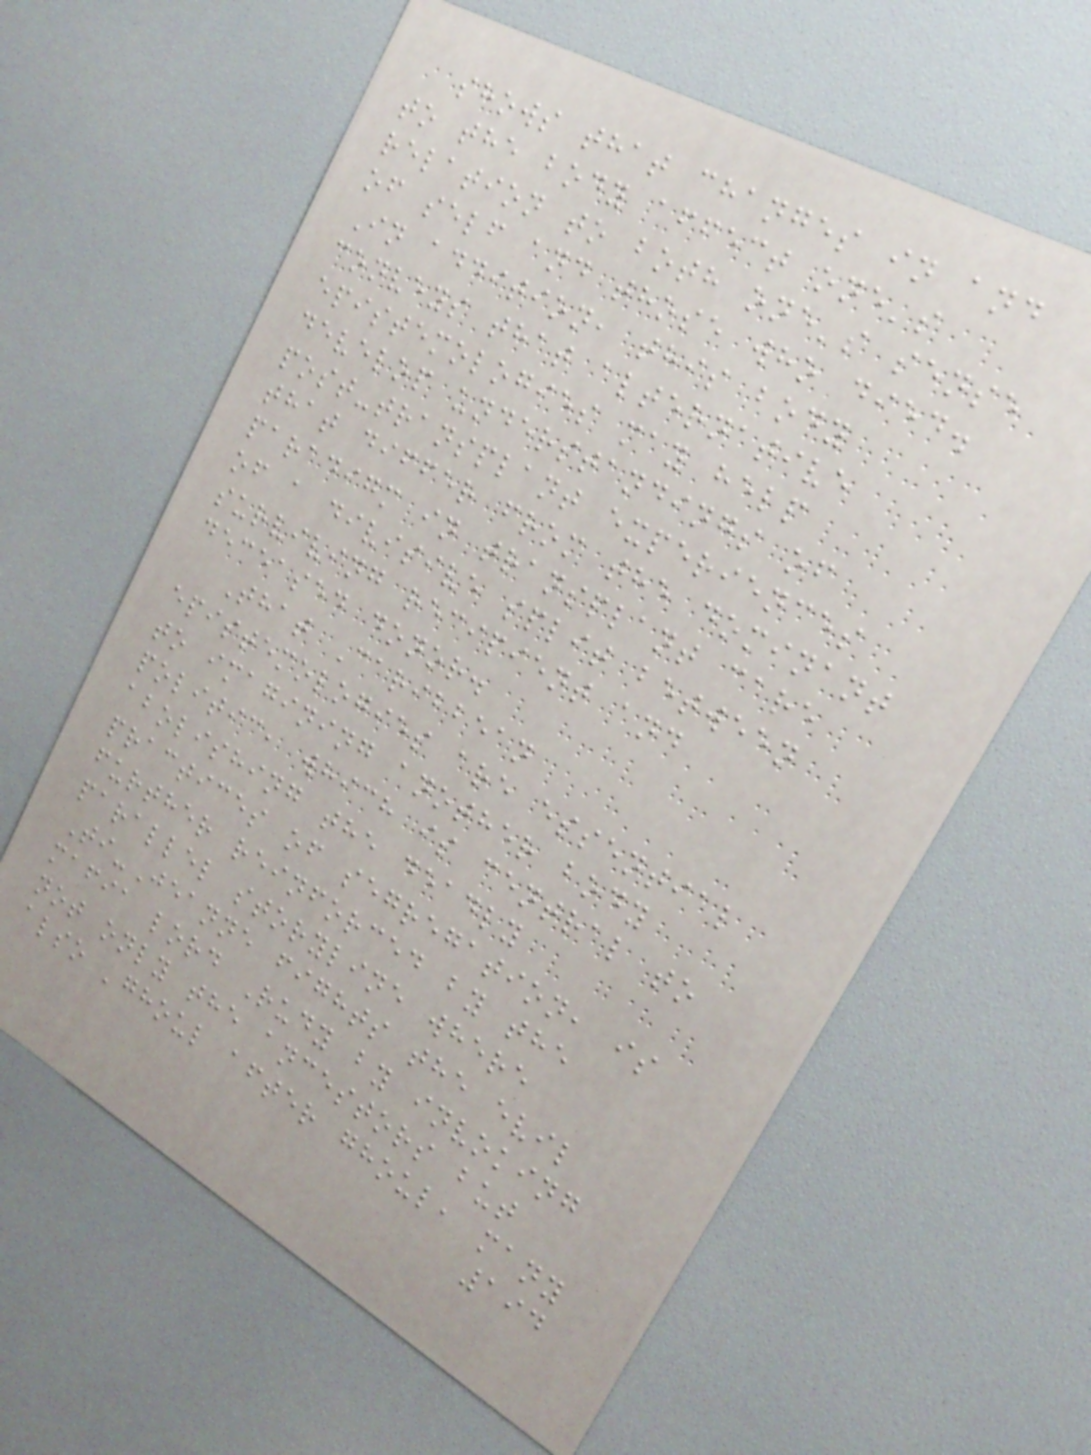shows that changes in and
to the body affect one's
relation to both one's sense
of self and those who died.
In addition, this body
conveys that alternative
epistemologies may help
develop understandings of
post-transplant experiences
that differ from the dominant
paradigm in transplant care
of a divisive split between
surviving recipient and
deceased donor.
That Caribbean
epistemologies are essential
to imagining another body
politic, which is central to
abolishing the deadly
practices of segregation, is
further reinforced by the
parallel storyline where
Ti-Jeanne fights the evil
mafia lord Rudy by invoking
not only the ancestors but
also 'ghoul after ghoul, many
194
